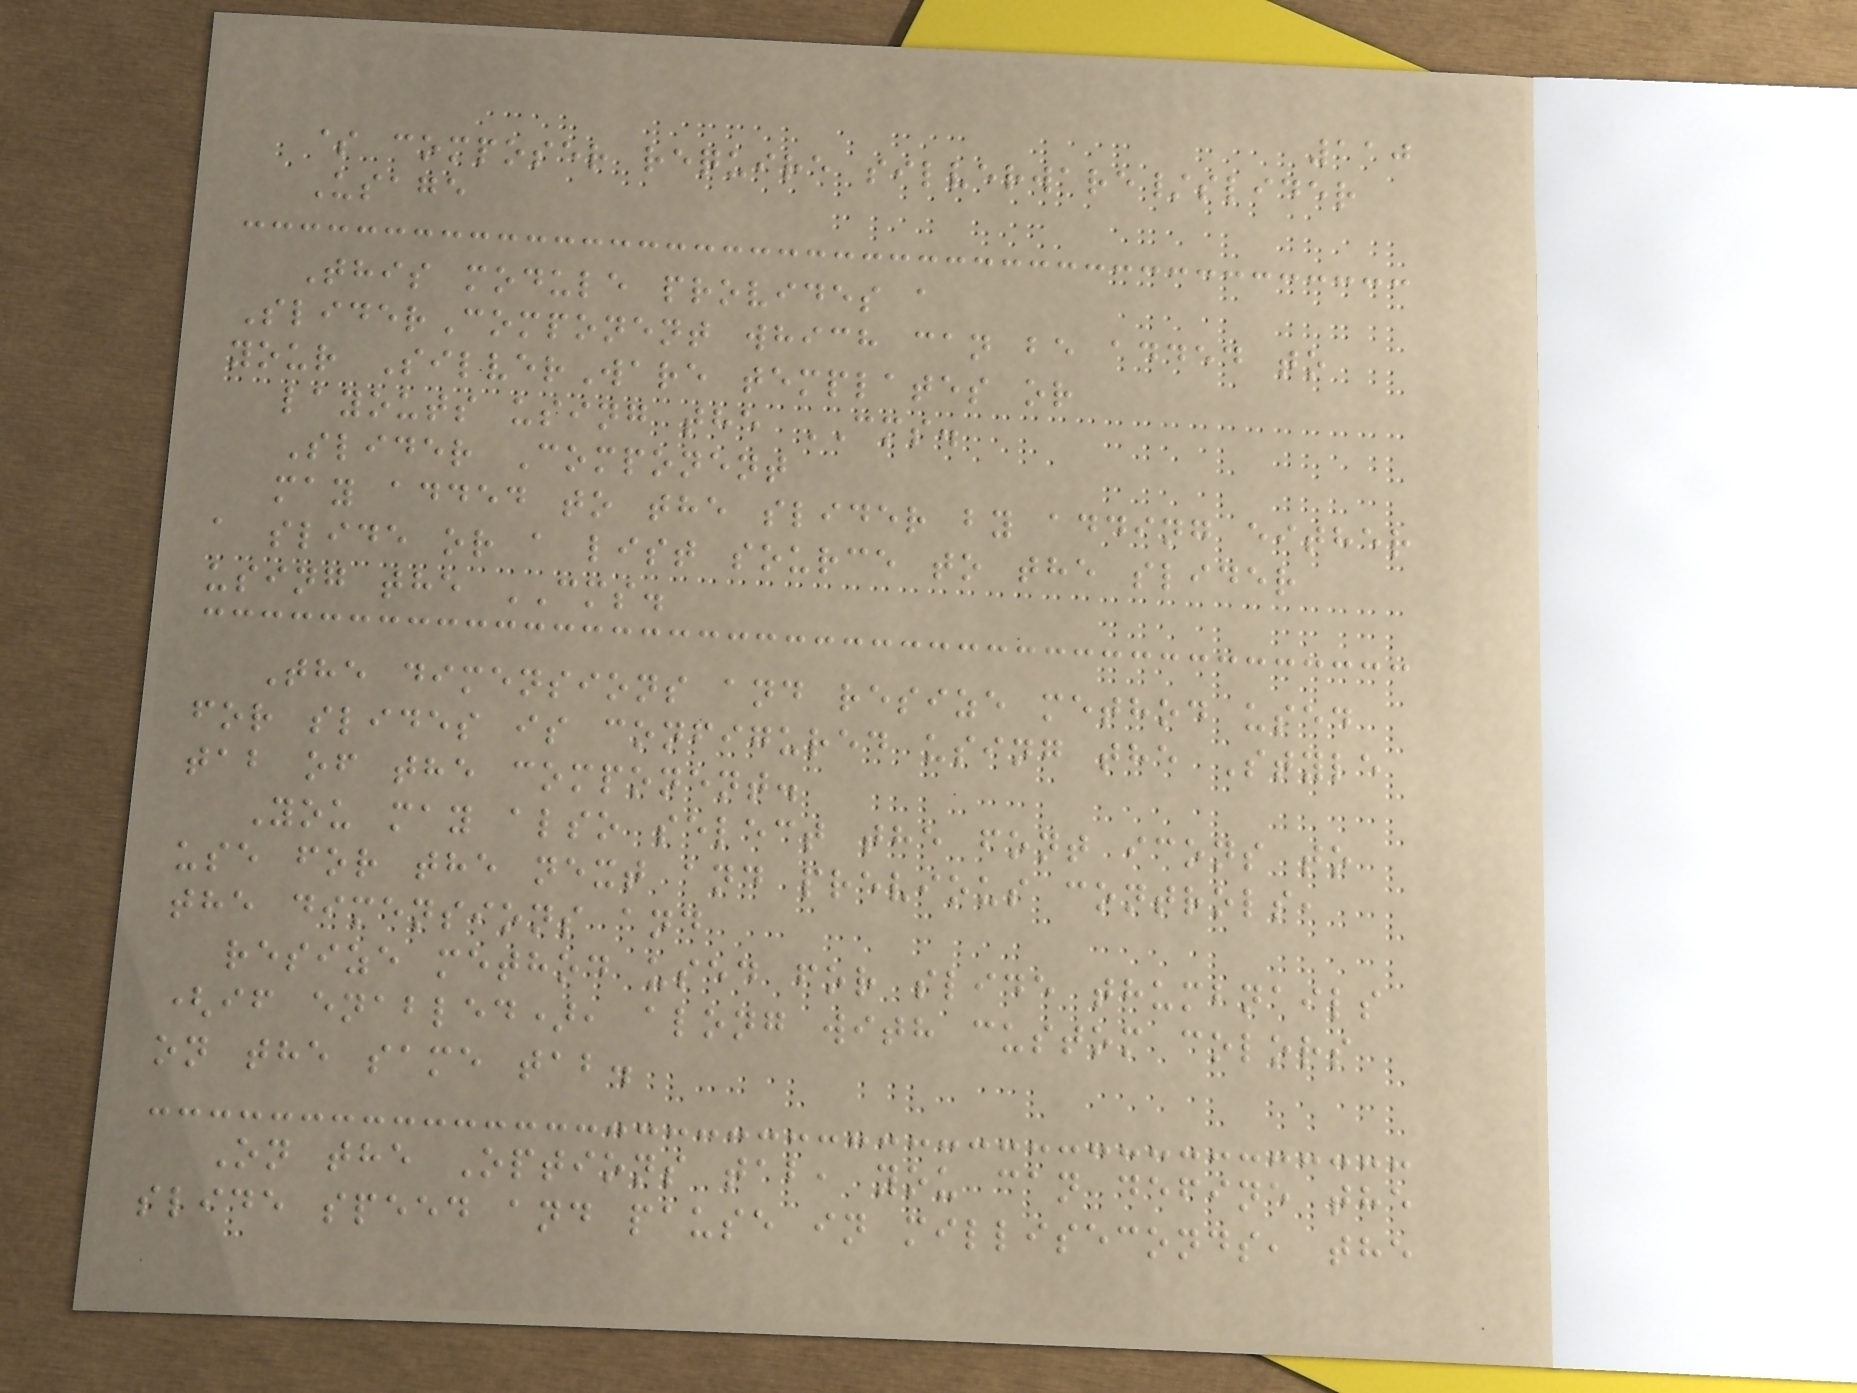110
$ composer require silverware/slider
Usage
This module provides a
SliderComponent which can be added to
your SilverWare templates or
layouts using the CMS.
Slider Component
may added to the slider by adding either
a slide or a list source to the slider
using the CMS.
The dimensions and resize method used
for slides is configured using the Style
tab of the component.
You may also select the font icons to
use for the next and previous controls,
the dimensions and
resize method used for slide thumbnails
(if enabled), along with custom colors
on the same tab.
On the Options tab, you can define the
slide speed and pause in milliseconds, the
